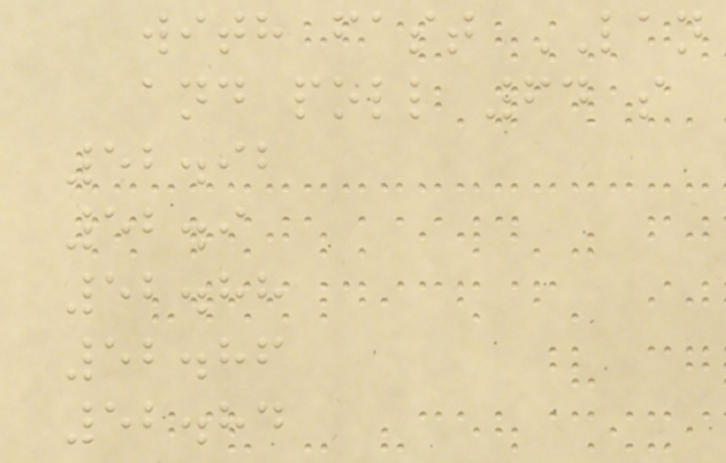with fast LAN
and poll 64 s
52.92
52.9
52.88
52.86
52.84
